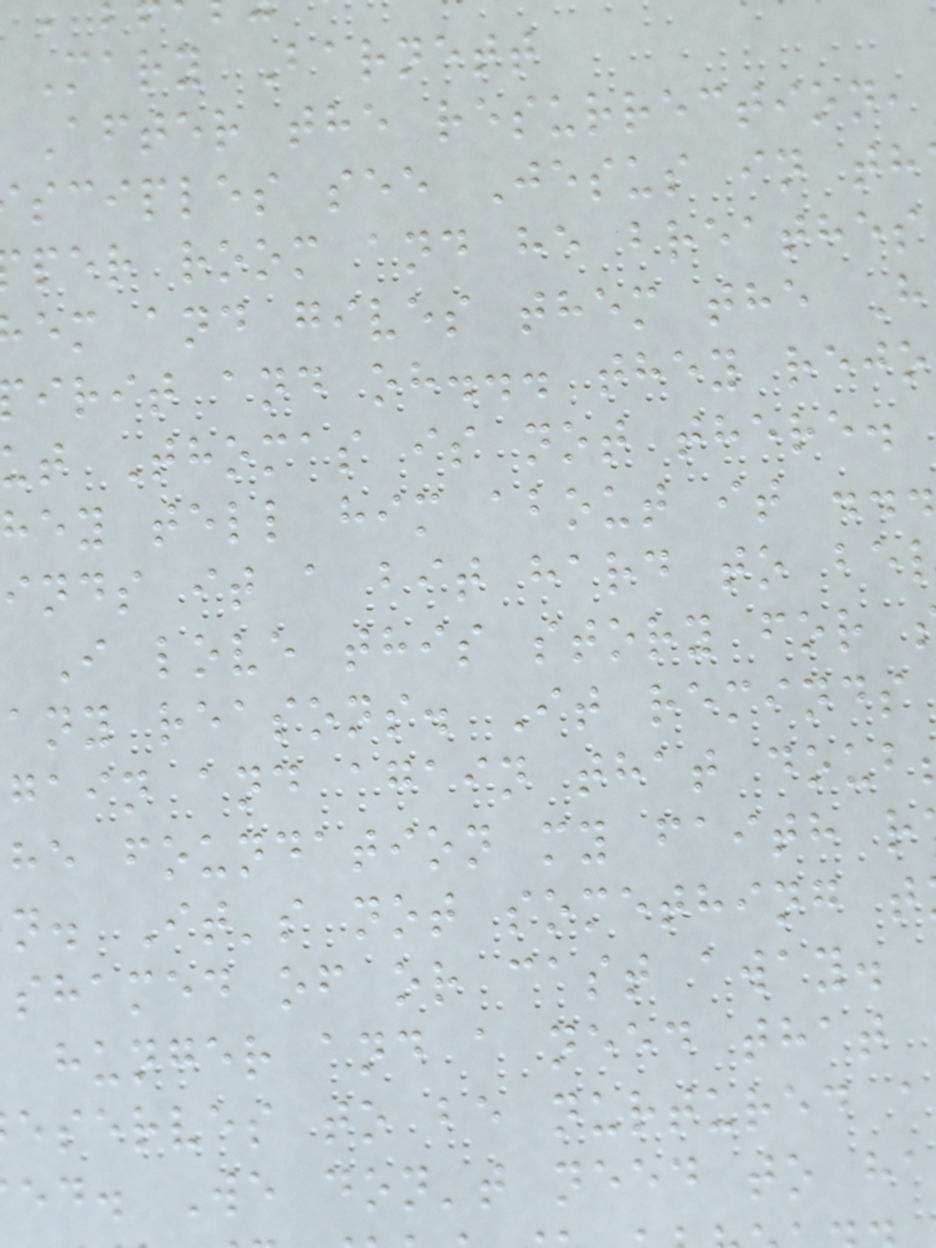Mary Barnett
After the resurrection,
sciples see Jesus in th
per room and he breathes
em and gives them the H
irit and oh... they rejo
ut Thomas is not there.
hey tell him about it ...
inds it a bit hard to be
I love this story for
any reasons. It reminds
gain and again that doub
he foundation my faith r
n. It's not something t
shamed of or cast away.
hunger and a need that
eserves to be nurtured a
ed. We don't need to ha
